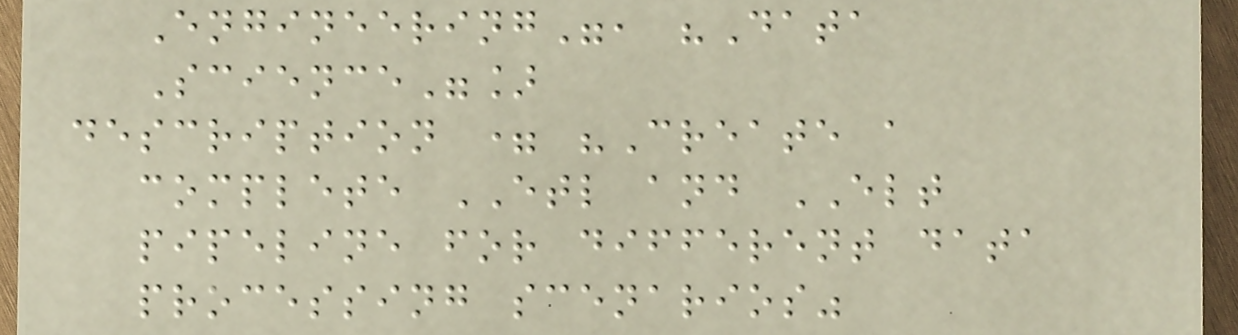Engineering", "Data
Science"]
description = "Create a
complete ETL and ELT
pipeline for different data
processing scenarios"
